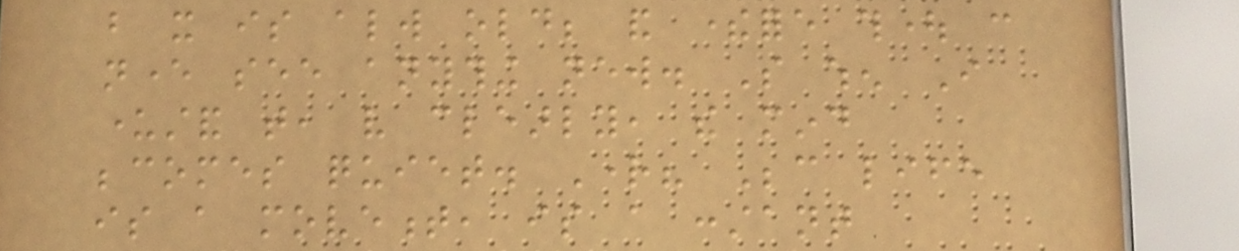but it is always old; and therefore thought can
never see anything new. So when I
understand that, very clearly, the mind
becomes quiet. Right? Because life
is a movement, is a constant
